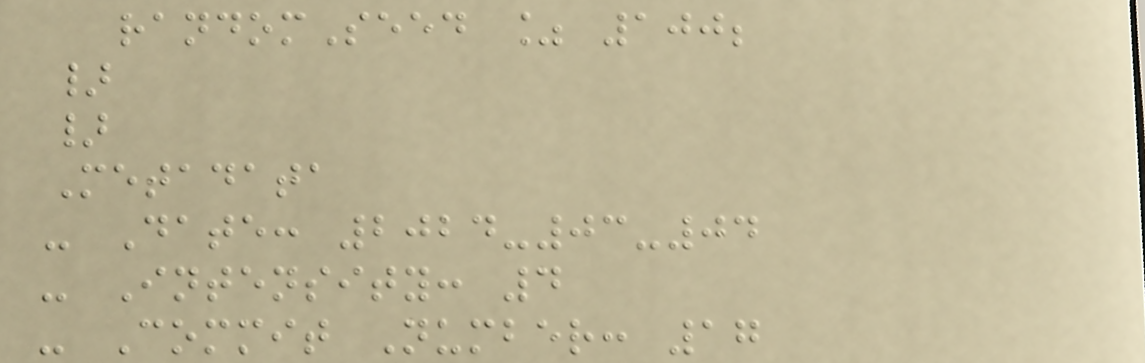randomSeed % 100;
}
}
Metadata
- Date: 2024-03-04
- Intensity: 4
- Commit Number: 17
